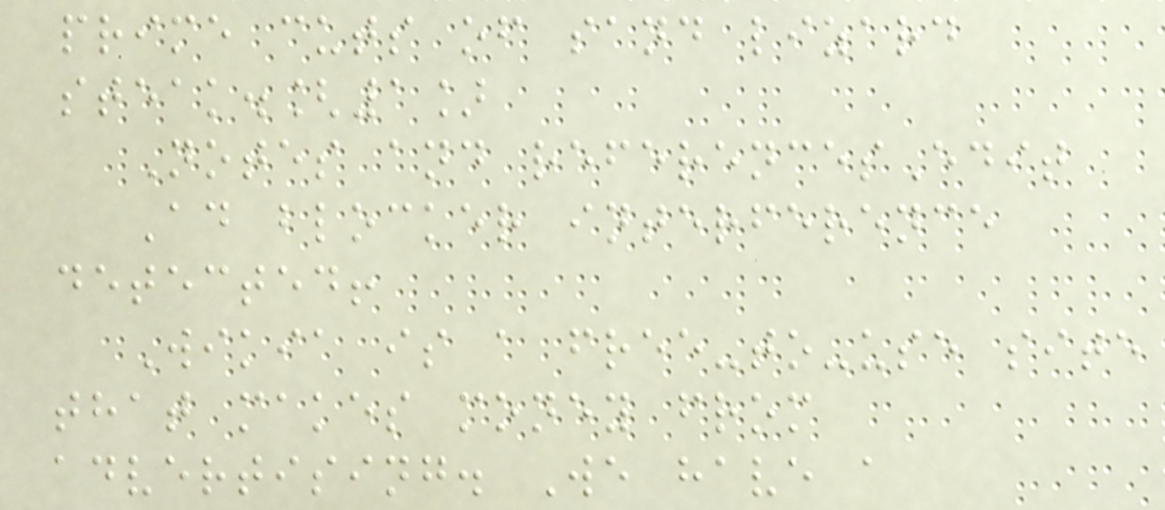prime cuts of sand lizard
steak.[1]
Notes and referencesEdit
Ad blocker interference
detected!
Wikia is a free-to-use site
that makes money from
advertising. We have a
